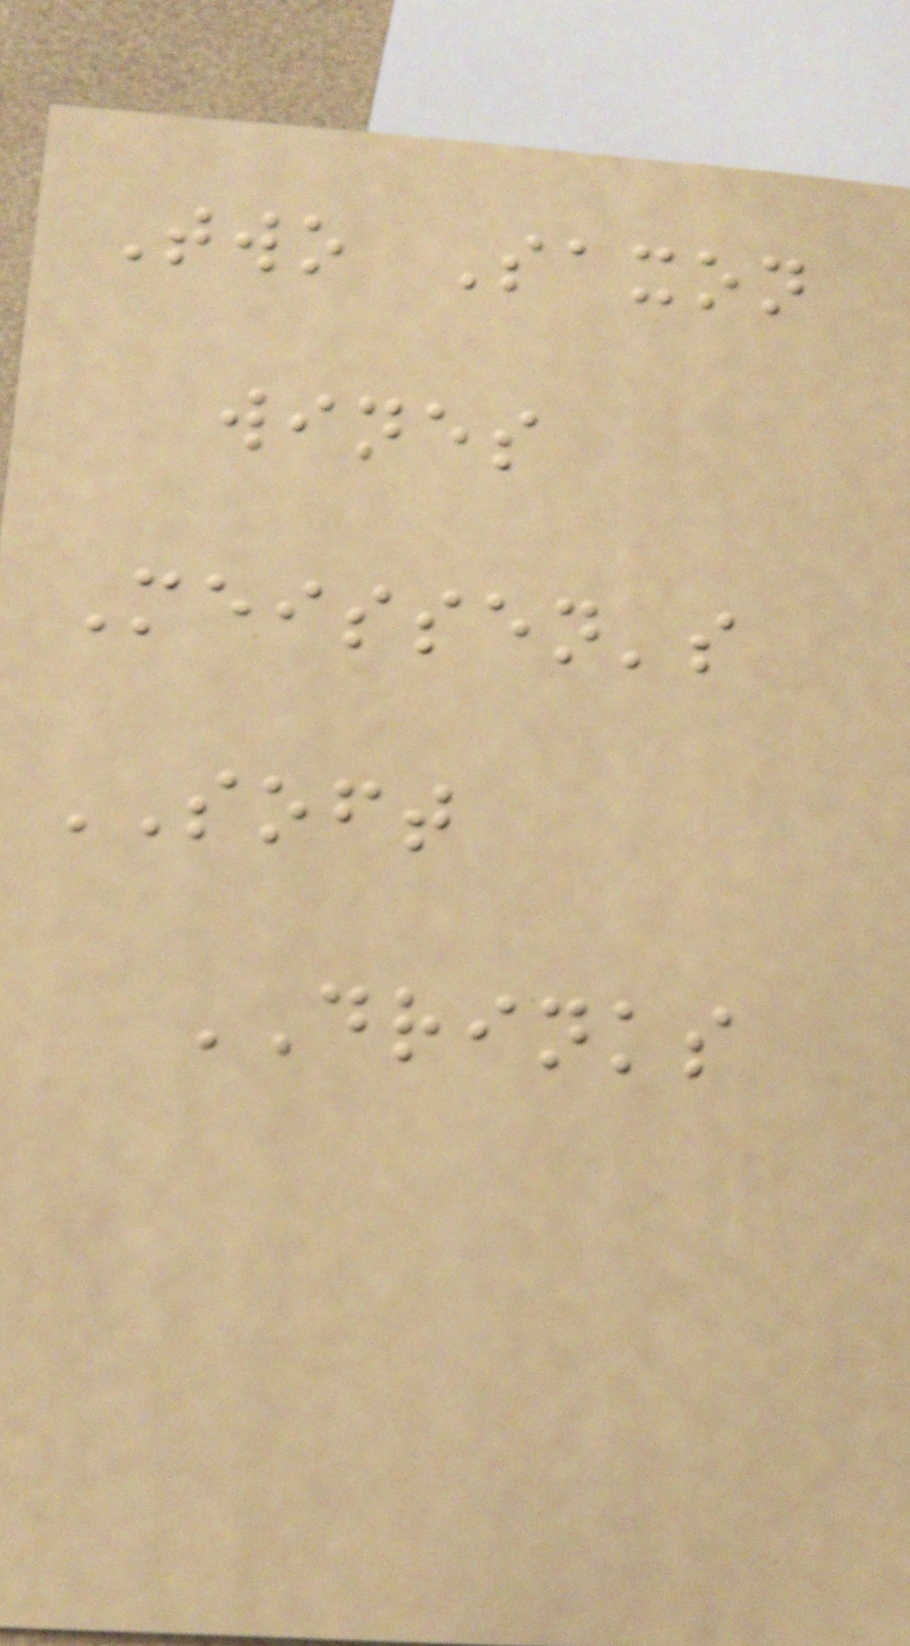Two Saxon
wines
Meissen's
SOFT
DRINKS
